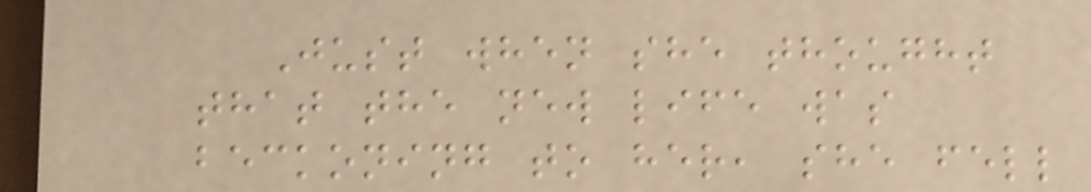Just when she thought
that the new life was
beckoning to her, she fell
